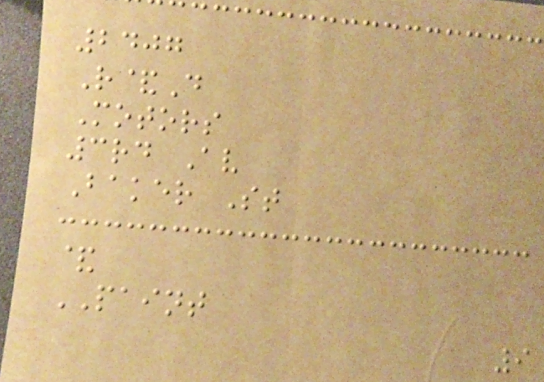2407
R&D
Motors
3rd Av
Baker St
&
PAINT
9
